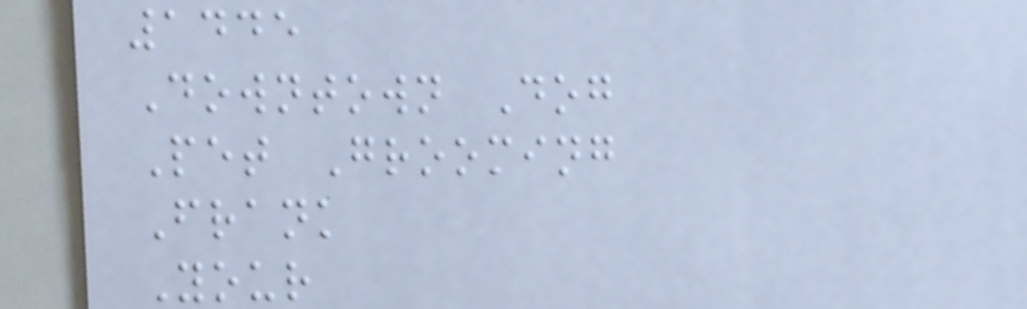1445
Downtown Dog
Pet Grooming
Frank
Your
